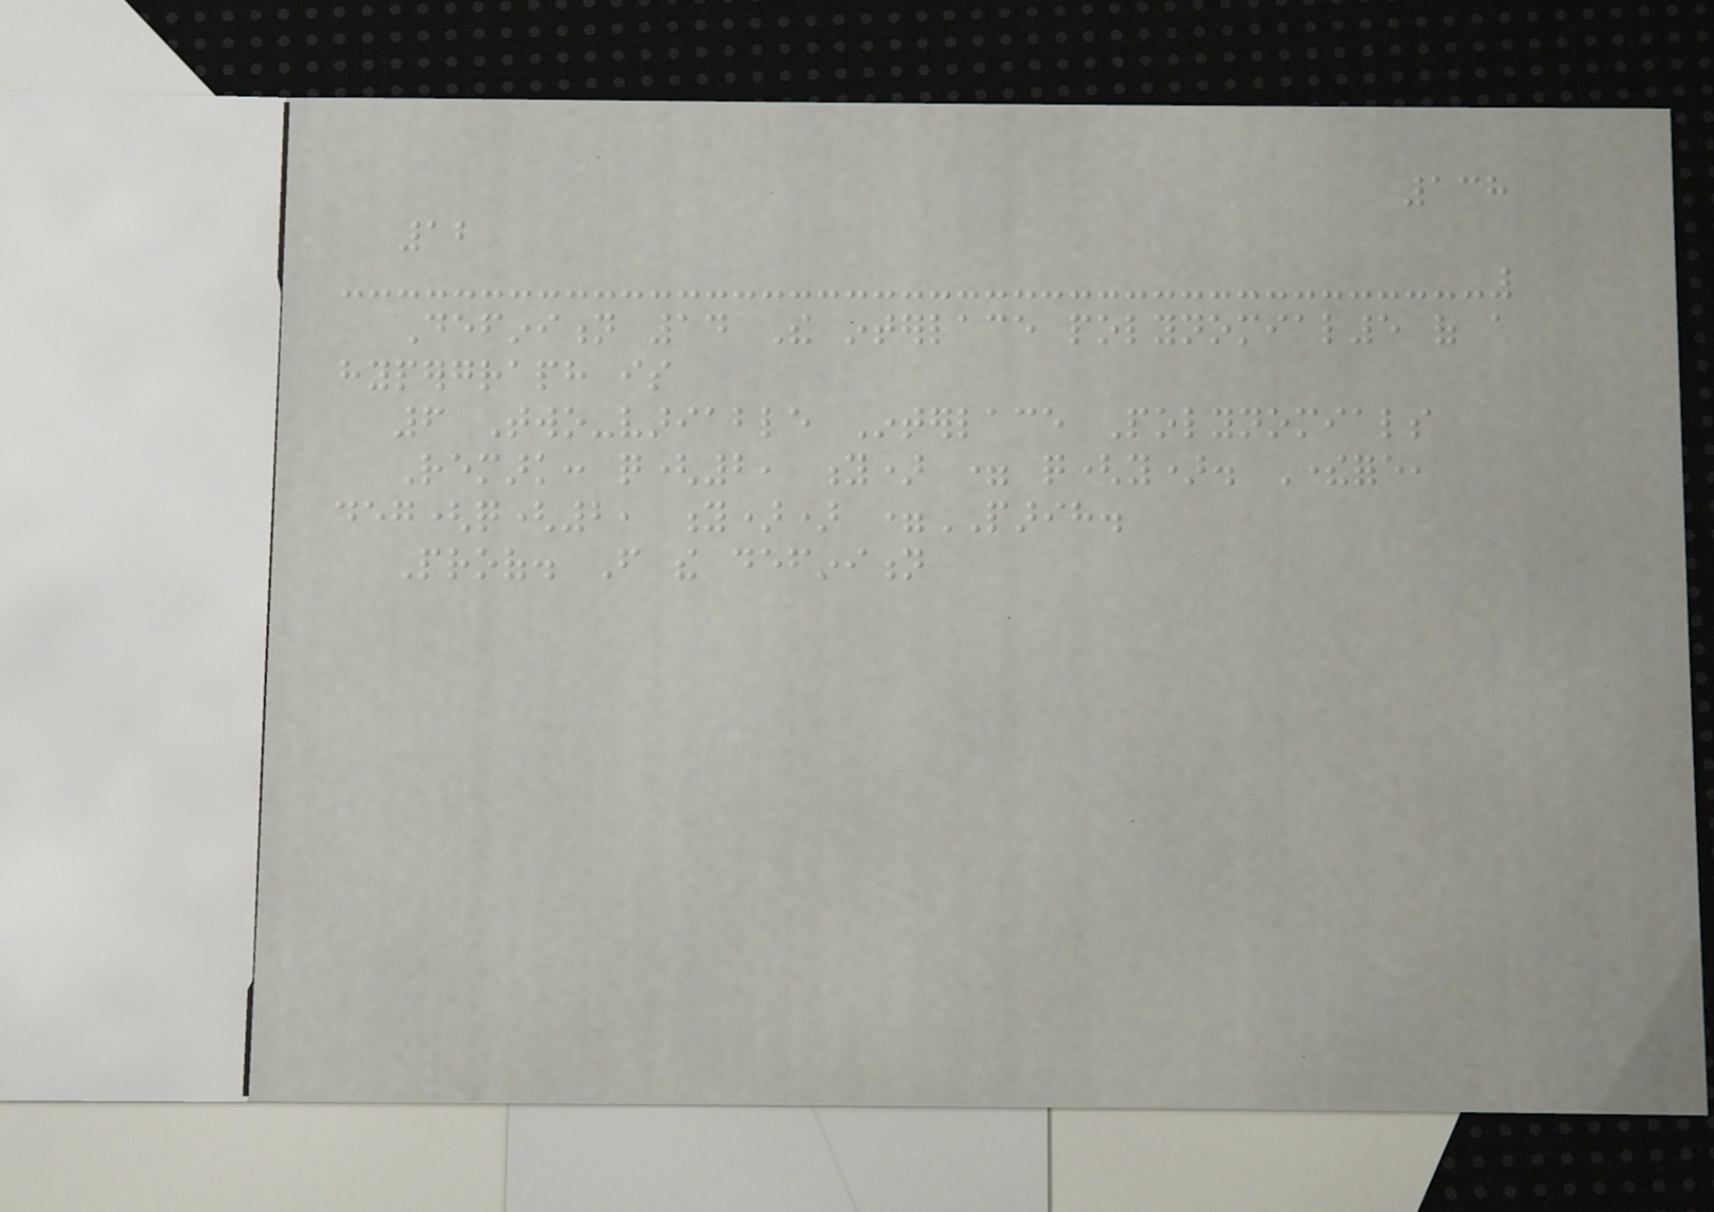138
12
Definition 14 The interlace polynomial5 of a
hypergraph is
6 Two-variable Interlace Polynomials
Remark: q(2, y) = q(y). Therefore,
deg(q(2, y)) =PARIH.
Proof. From the definition
